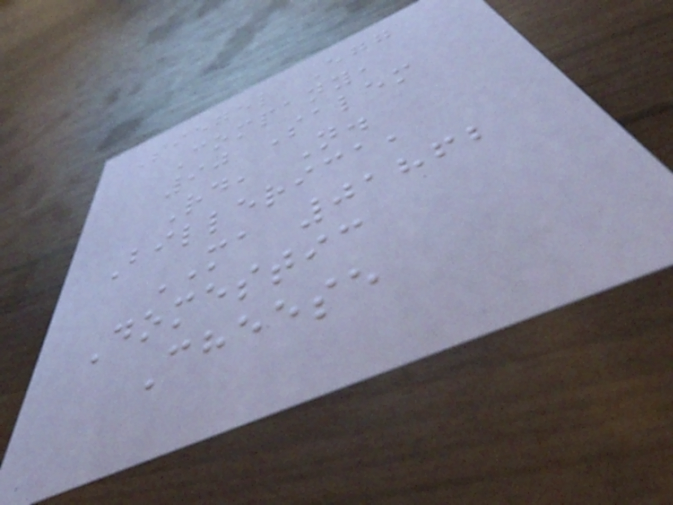Siegel Egg
Company,
90 Salem
Rd, N.
Billerica,
MA 01862
Domestic
Cheese
